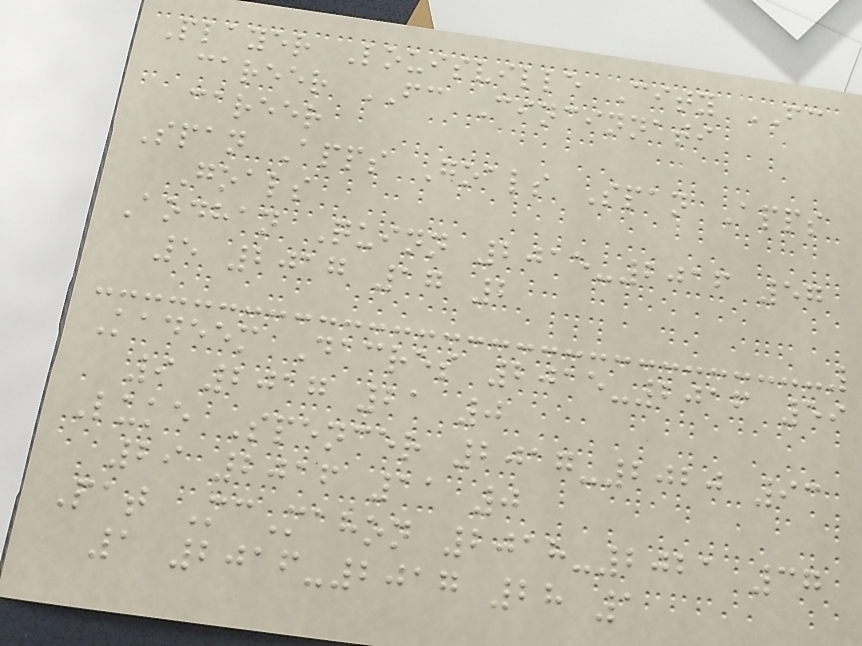Player Louisville City FC
career FC Cincinnati
career
Span Apps Goals Span Apps
Goals
Aodhan Quinn 2015-2016 57
5 2017 17 2
Kadeem Dacres 2015-2016 59
9 2017 21 0
Luke Spencer 2017-2020 93
29 2016 11 0
Pat McMahon 2018-2021 37
1 2016-2017 28 1
